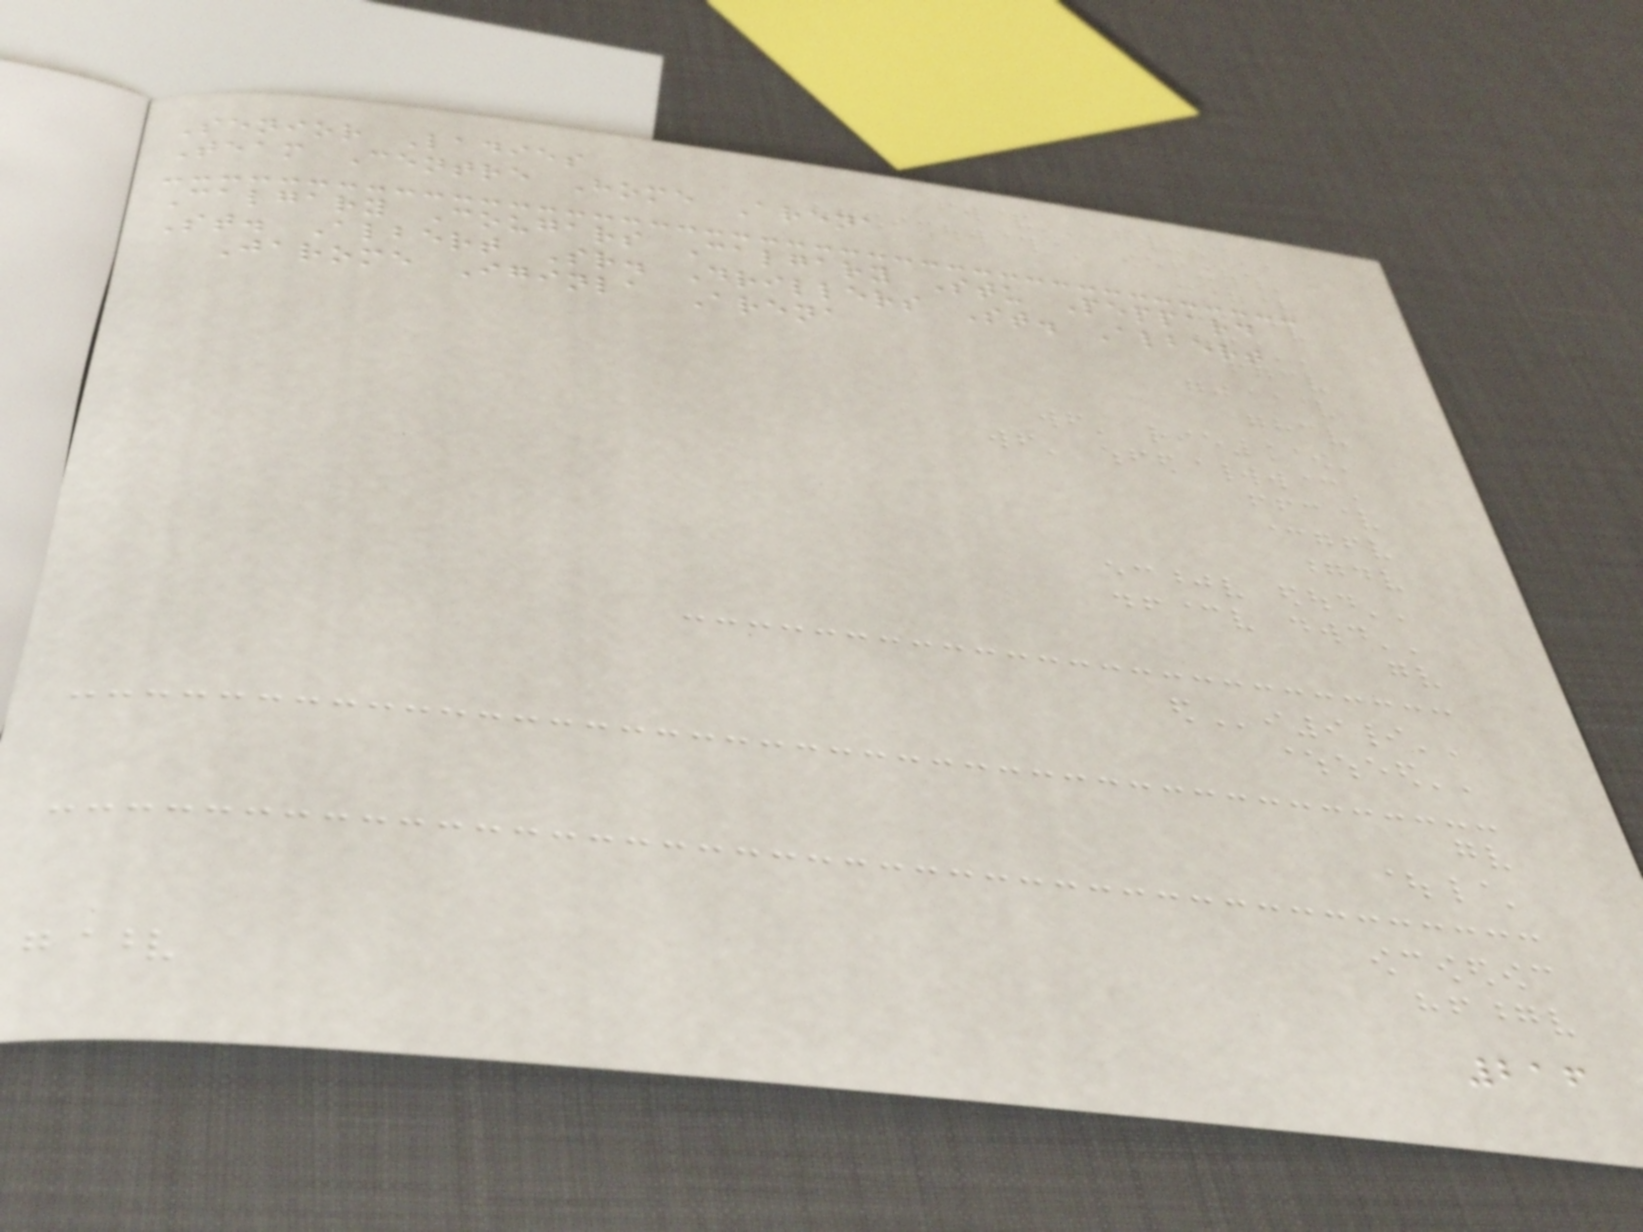Senior Ladies
Team Centre Home Arena
Calgary Cougars Calgary Stu Peppard
St. Albert Sr. Drillers St. Albert
Jarome Iginla Arena
216
